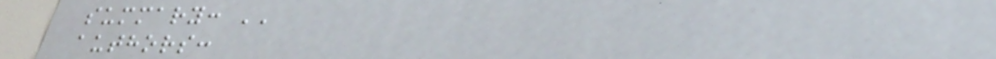summary: ''
authors:
